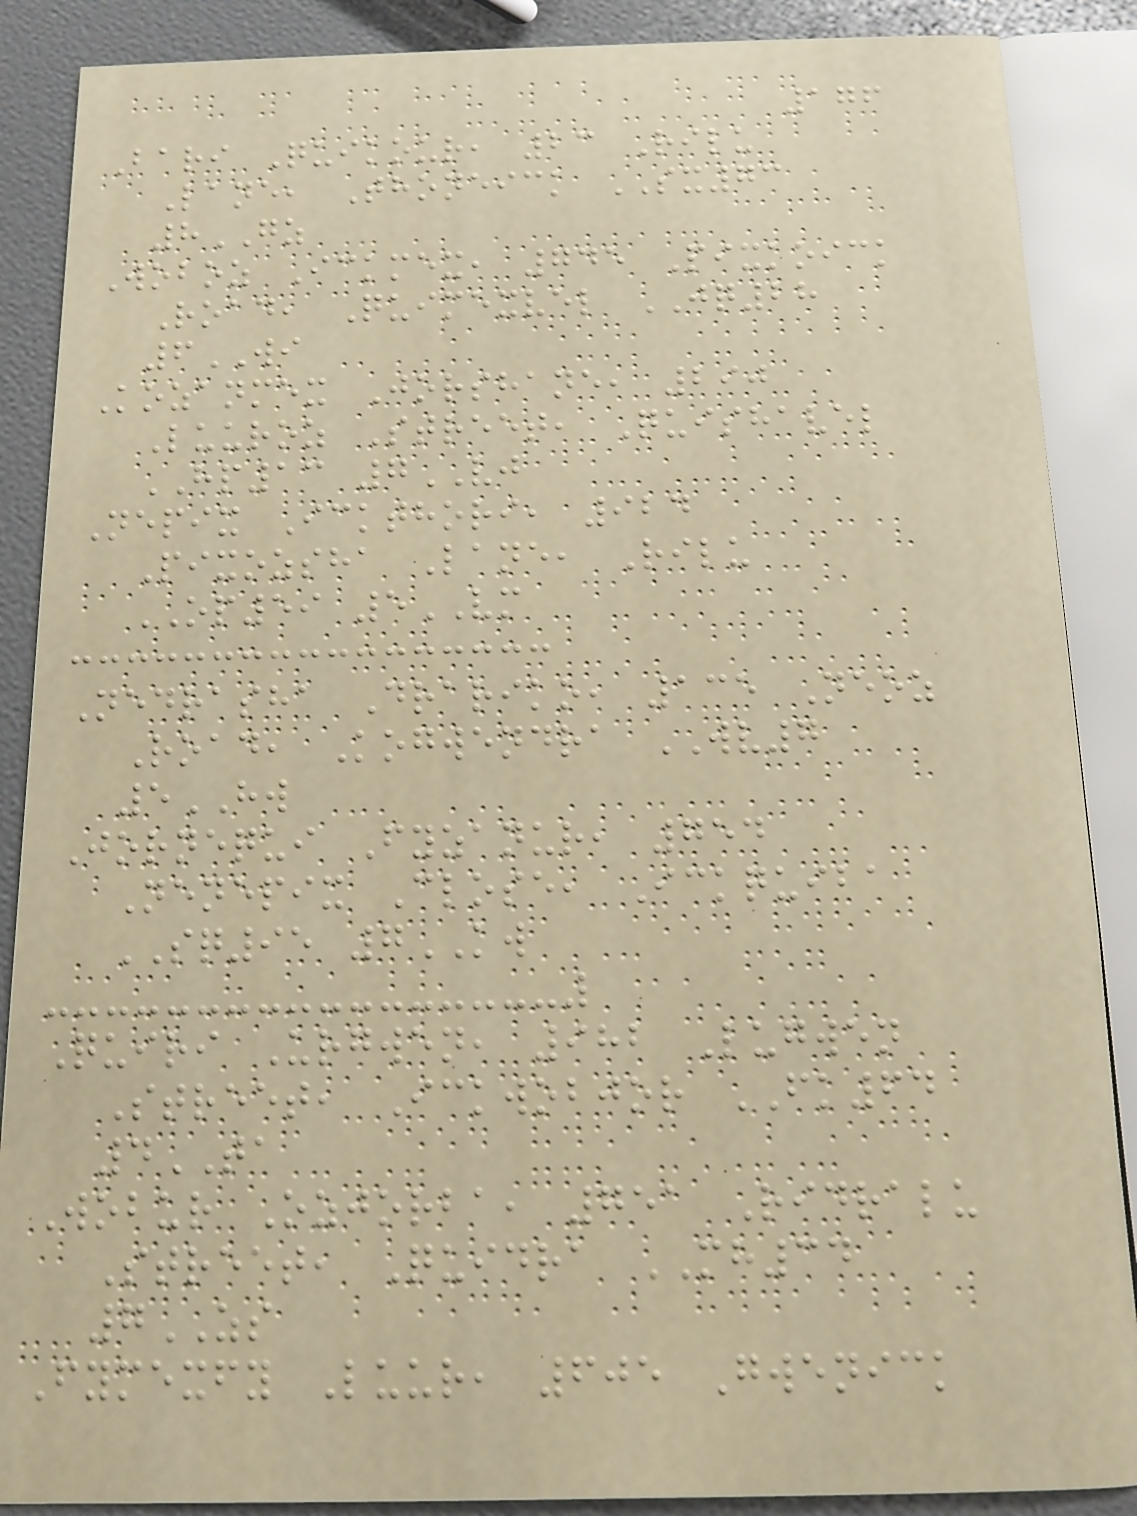176
Bari Quikour, 23 Rilu
Lane, Thoneick SX73
8GZ
Woboz Ickmex, 745 Pixkoick
Road, Quimexvel JQ28
6WI
Kozanmex Jorshane, 290
Luuroz Street, Quishavel
HP13 7VJ
Nepix Ickthori, 924
Pixozsha Lane, Rilu
OP59 5VM
Nedrasha Drariko, 135 Neoz
Road, Kogwendra WV7
5HW
Jornequi Fyzanur, 754
Nenepix Close, Ickquiba
SQ95 7KW
Quiri Urgwen, 982 Lugwen
Street, Ickwobjor FK64
4TA
Wobur Ozjorba, 751 Ridralu
Street, Quidra MH34
7ZS
Fymexfy Luur, 605 Gwenick
